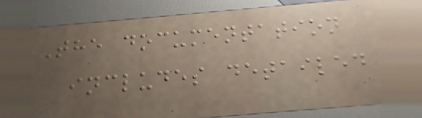The documentation
includes detailed
